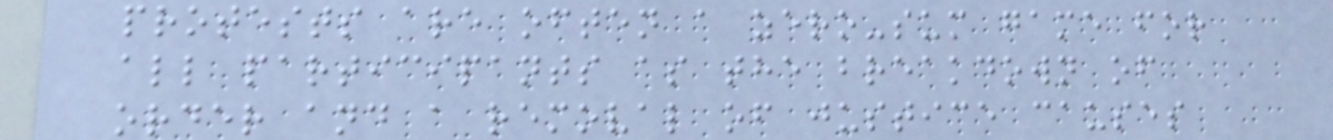protests are often a zero-sum game for
all participants as the breakdown of
order and a removal of justice causes
